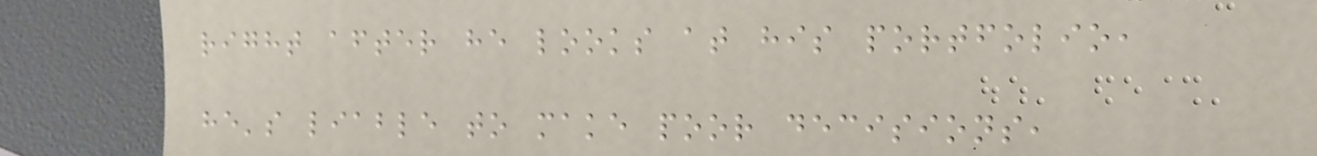right after he looks at his portfolio,
he's liable to make poor decisions,
